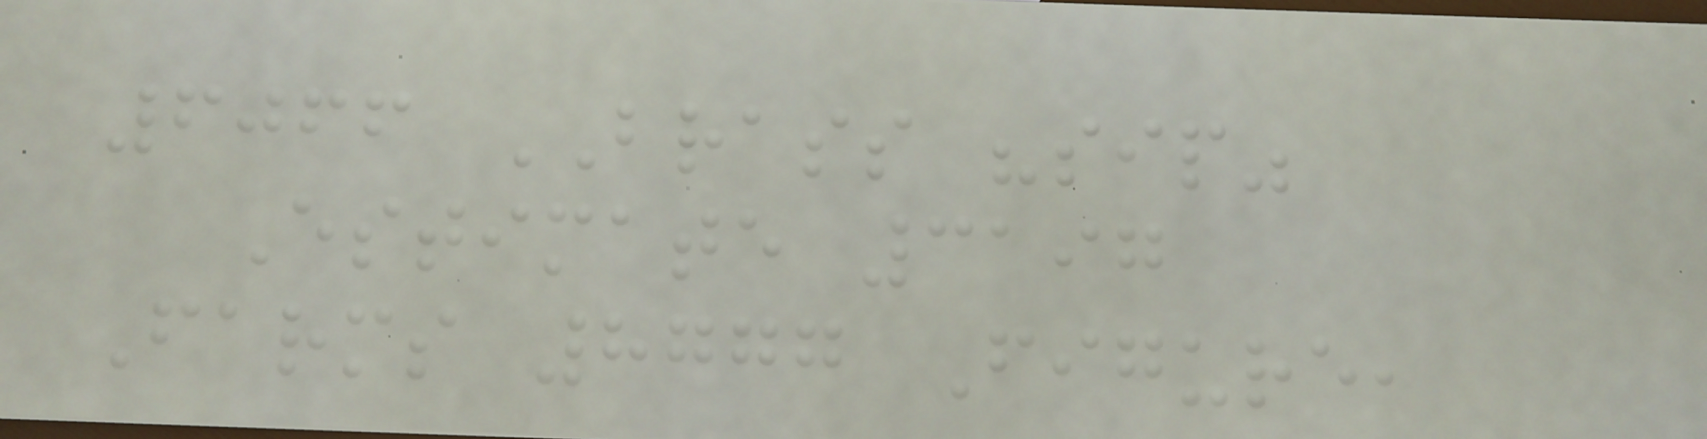6066 BRASS "sip"
Estimate 3197
Farms 8777 Figure,
